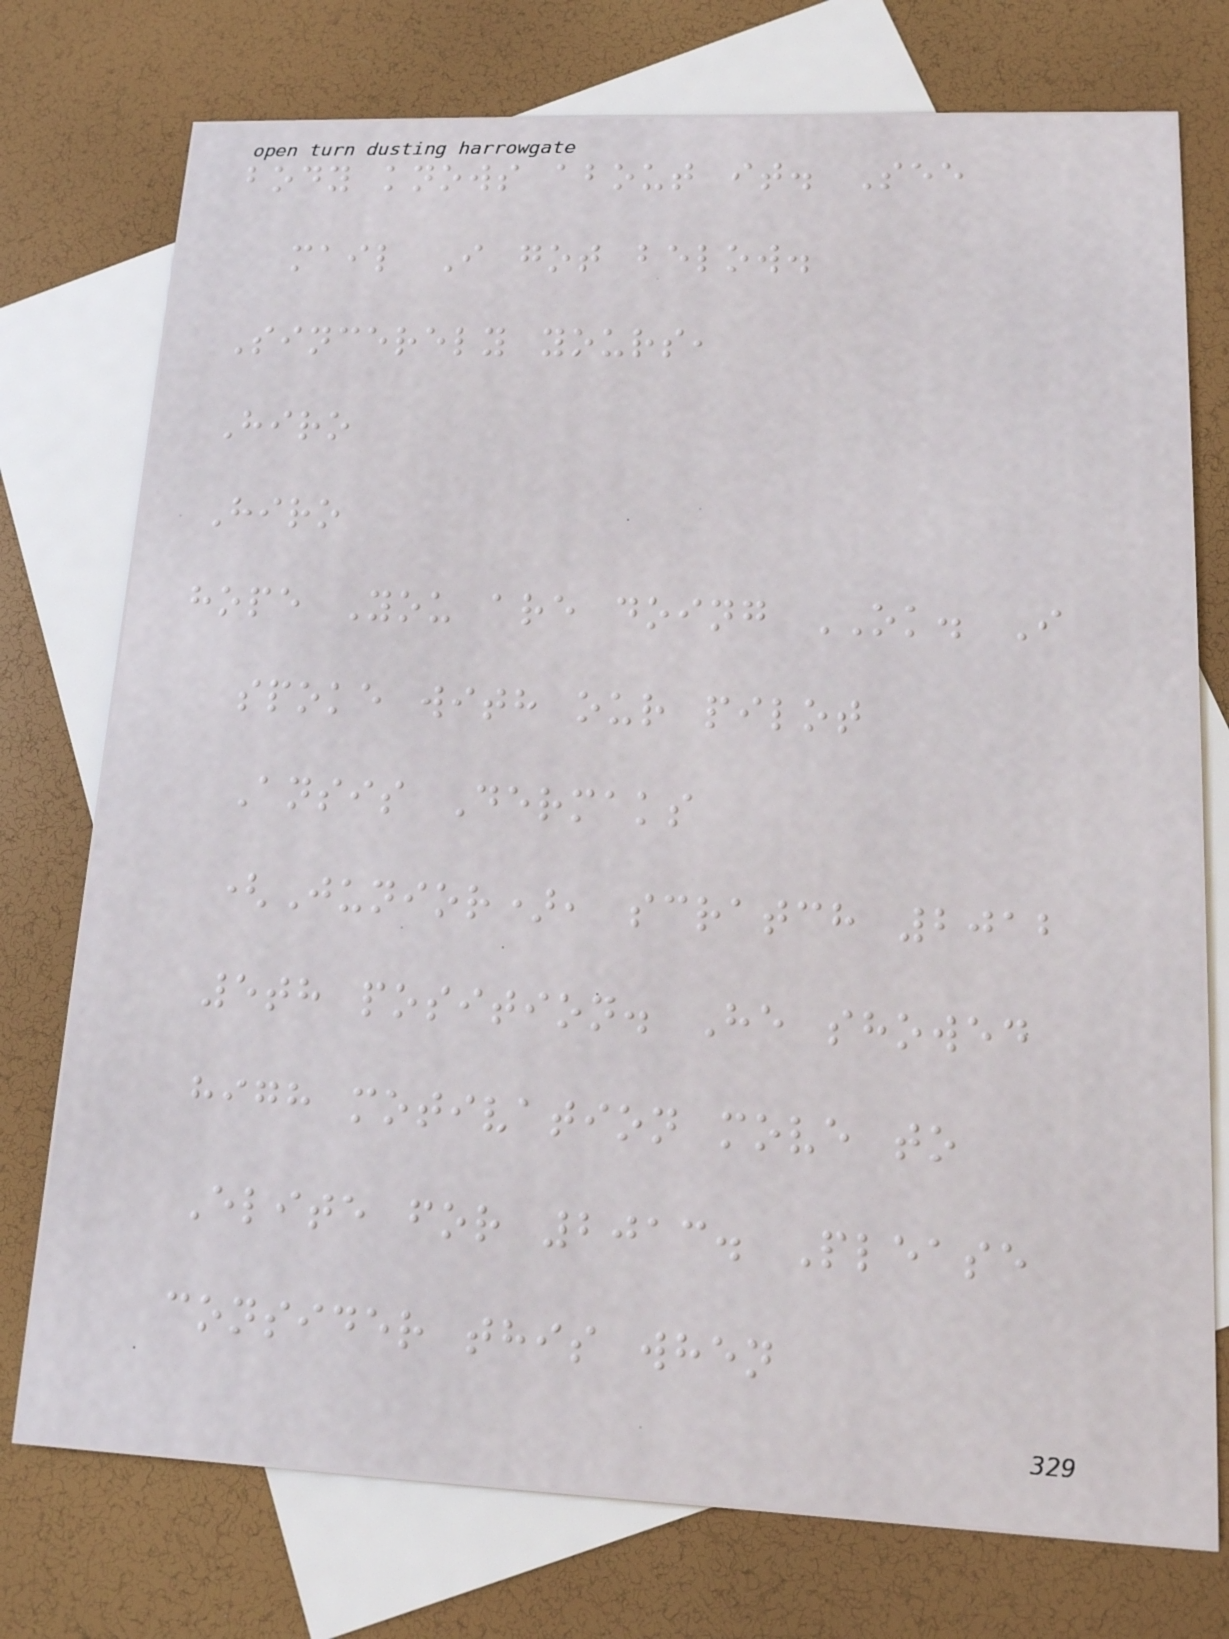body knows about it. See
mail I got below.
Sincerely yours,
Hiro
Hiro
hope You are doing OK. I
spoke with our pilot
Ansis Dermaks
(Junior), scratch 2012
5th position. He showed
high motivation move to
Elite for 2013. Please
consider this when
